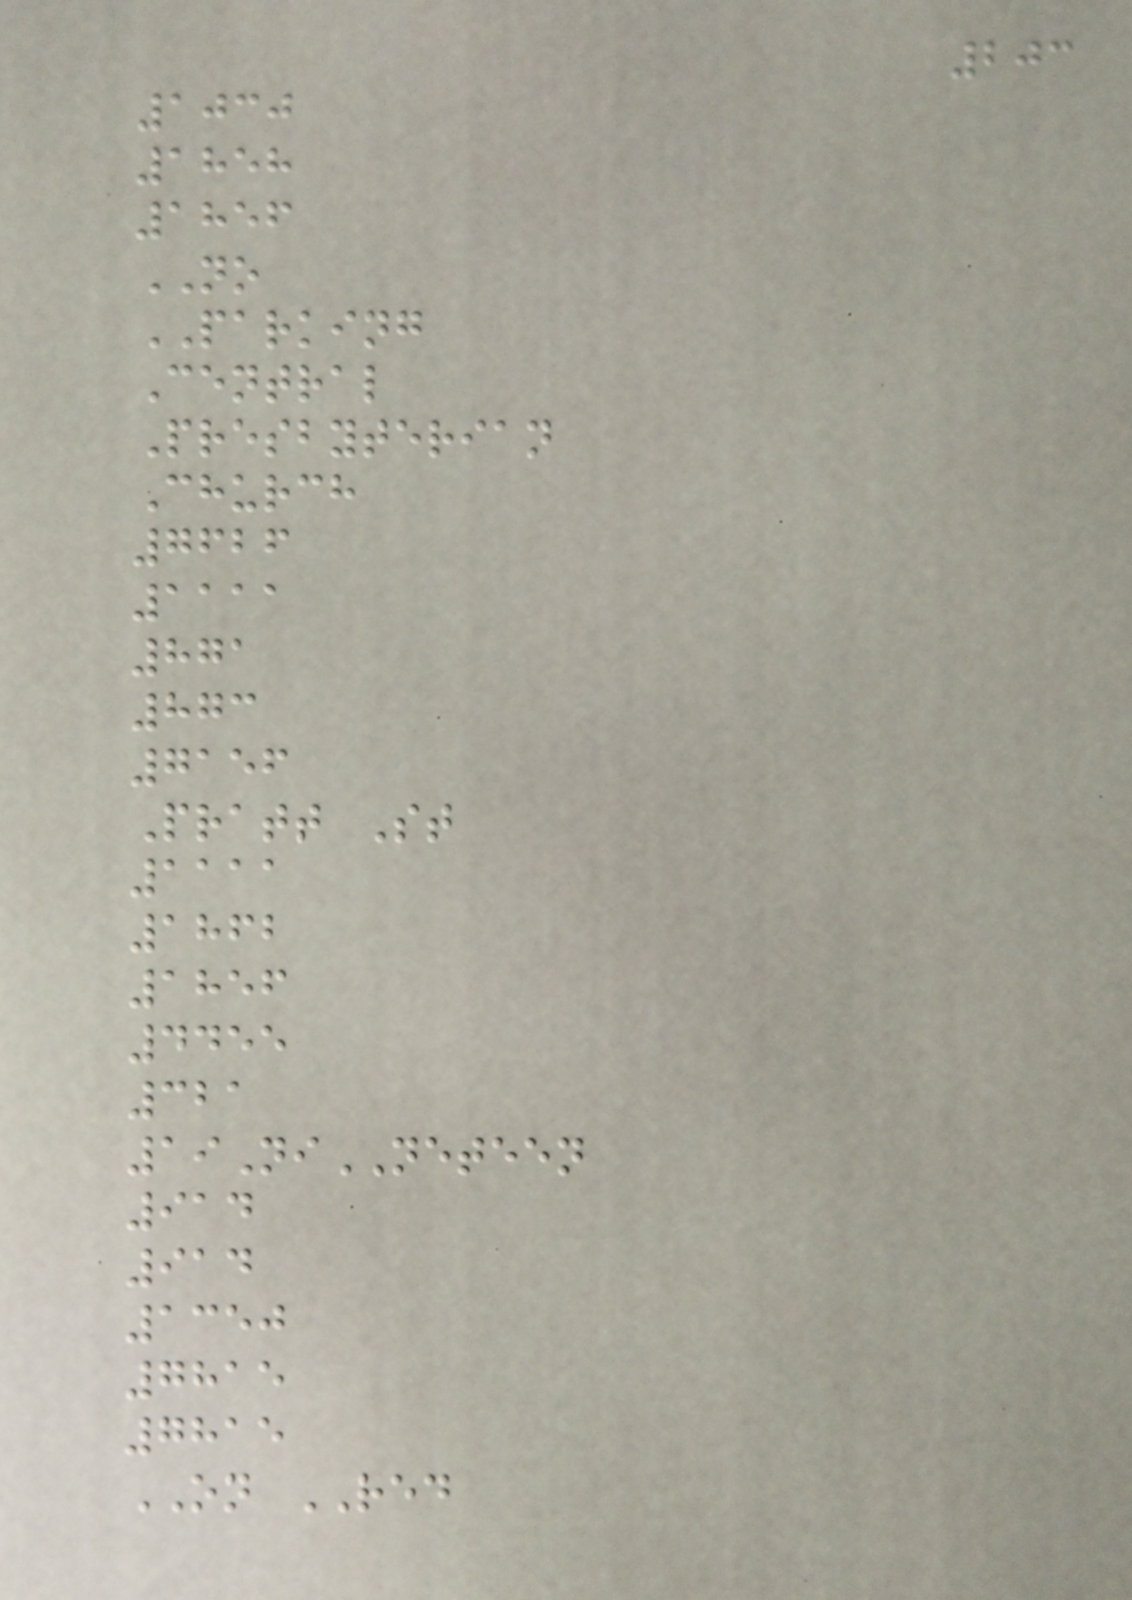203
1030
1858
1856
NO
PARKING
Central
Presbyterian
Church
7626
1111
871
873
7156
Pratt St
1111
1862
1856
4455
321
19NiNETEEN
914
914
1350
7815
7815
ON RED
